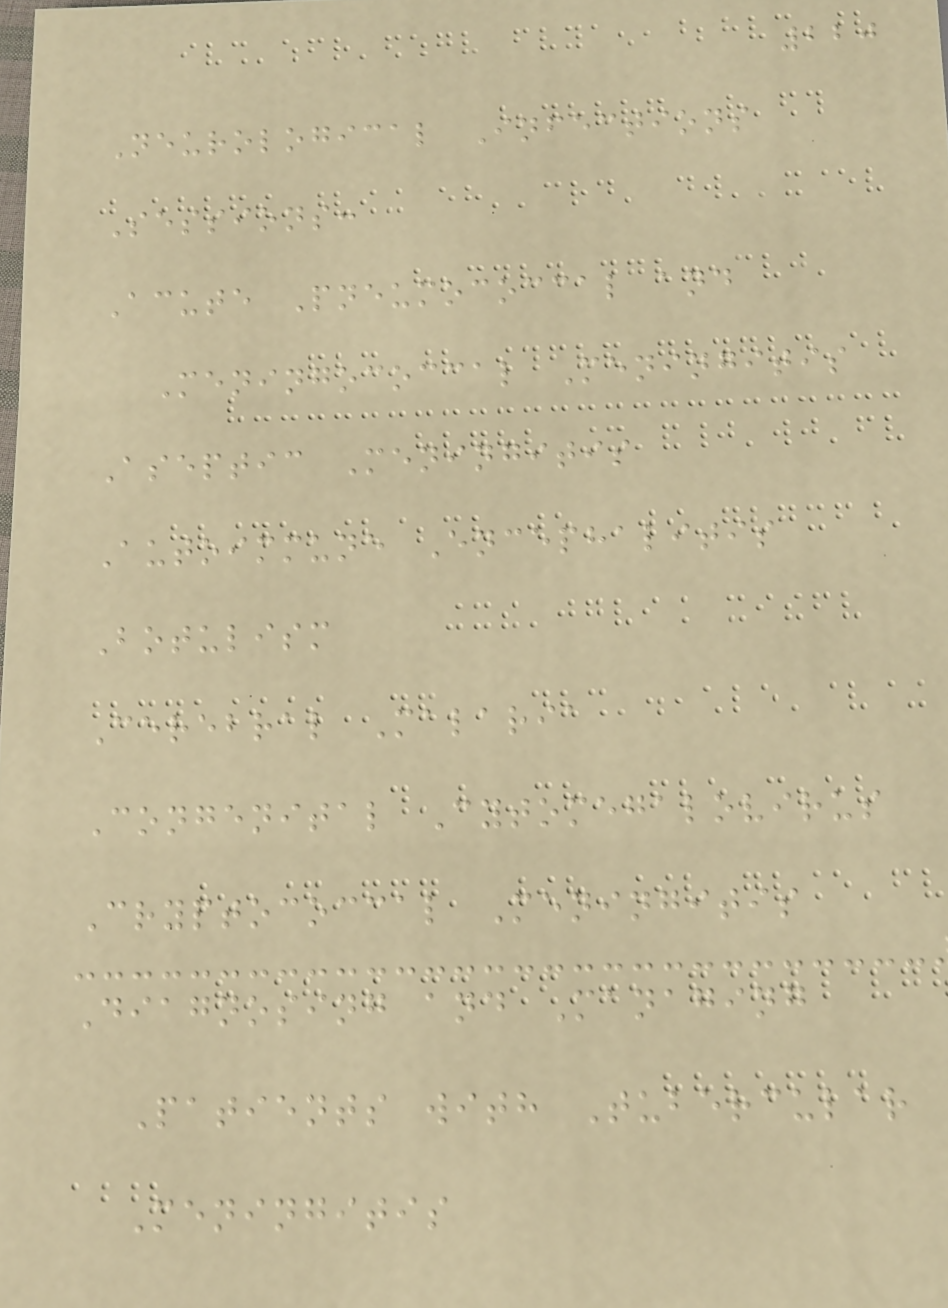220
Neurological Infections
Sessions:
Acute Pneumococcal and
Meningococcal Meningitis
Aseptic Meningitis
Autoimmune Encephalitis
Botulism
Cerebral Malaria
Congenital Cytomegalovirus
Cryptococcal Meningitis
Diagnosing and Managing
Patients with Tubercular
Meningitis
